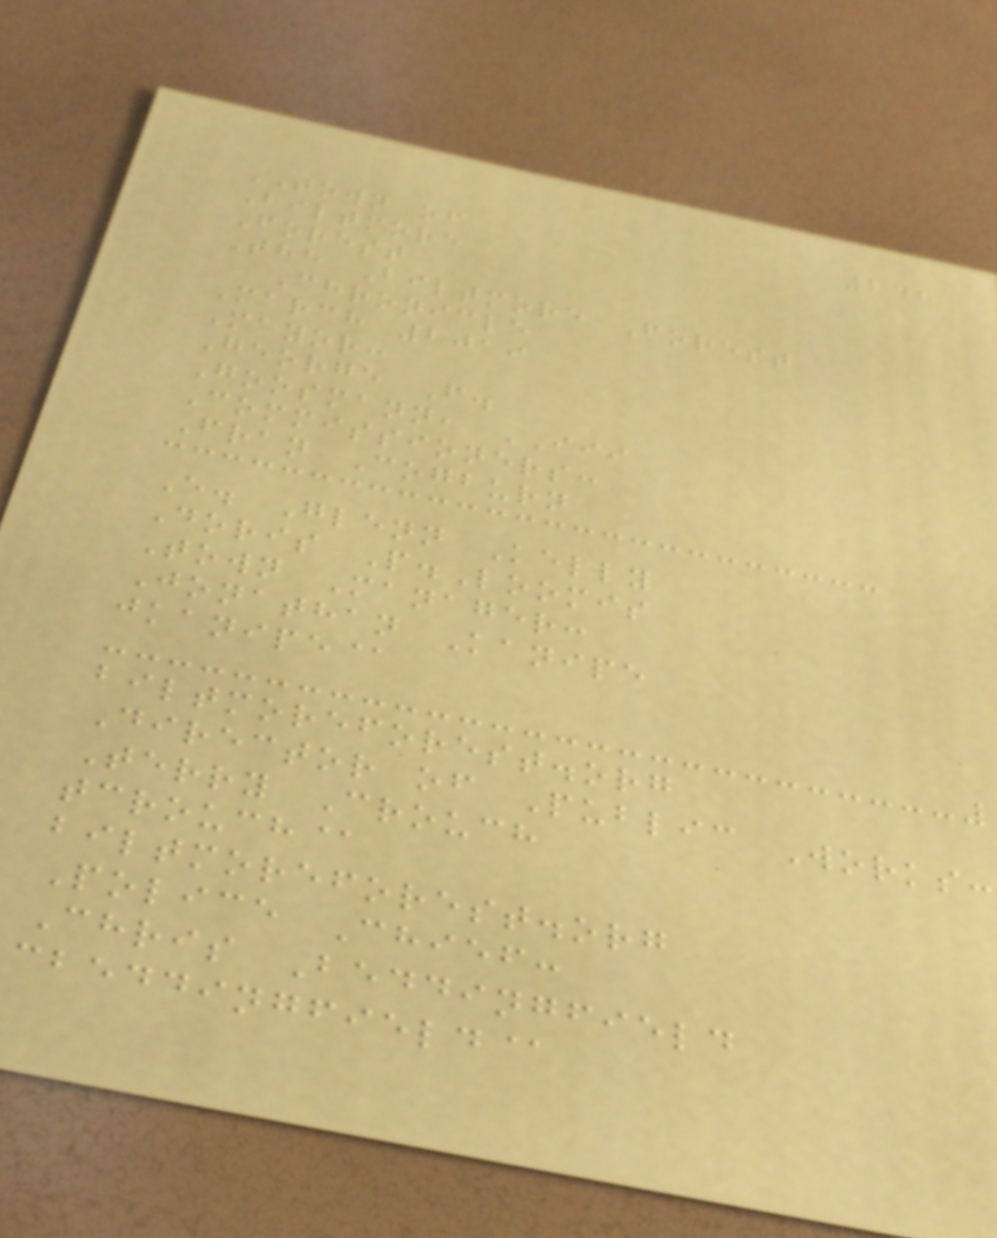248
TOWN of
Biltmore
Forest
The Biltmore Forest
Chronicle
March 2019
Mayor:
George F.
Goosmann, III
Commissioners:
Fran Cogburn
E. Glenn Kelly
Doris P.Loomis
Town Manager:
Jonathan Kanipe
jkanipe@
biltmoreforest.org
Director of Public Works:
Terry Crouch
tcrouch@
biltmoreforest.org
Police Chief:
Chris Beddingfield
cbeddingfield@
